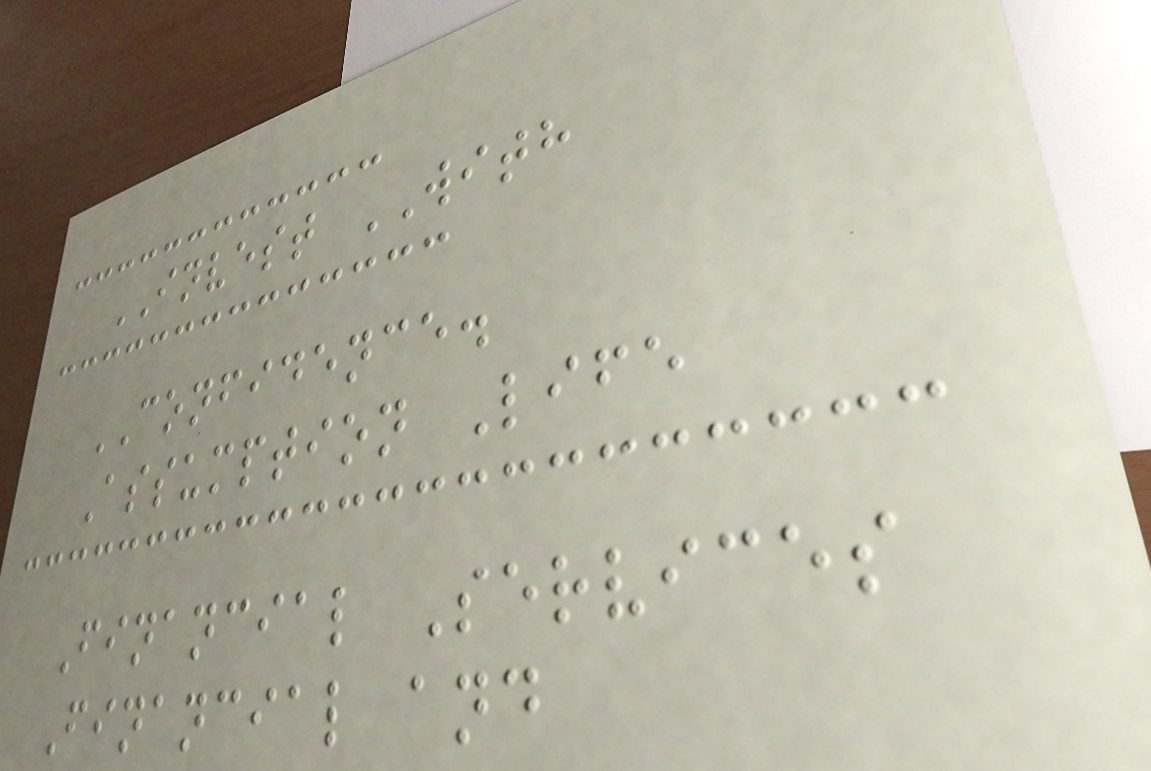INVEST WITH
CONFIDENCE.
Assumption Life
Financial Services
Financial and
